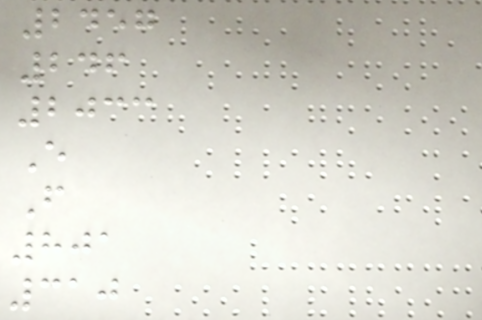2457
246
2033
E
F
801
310
